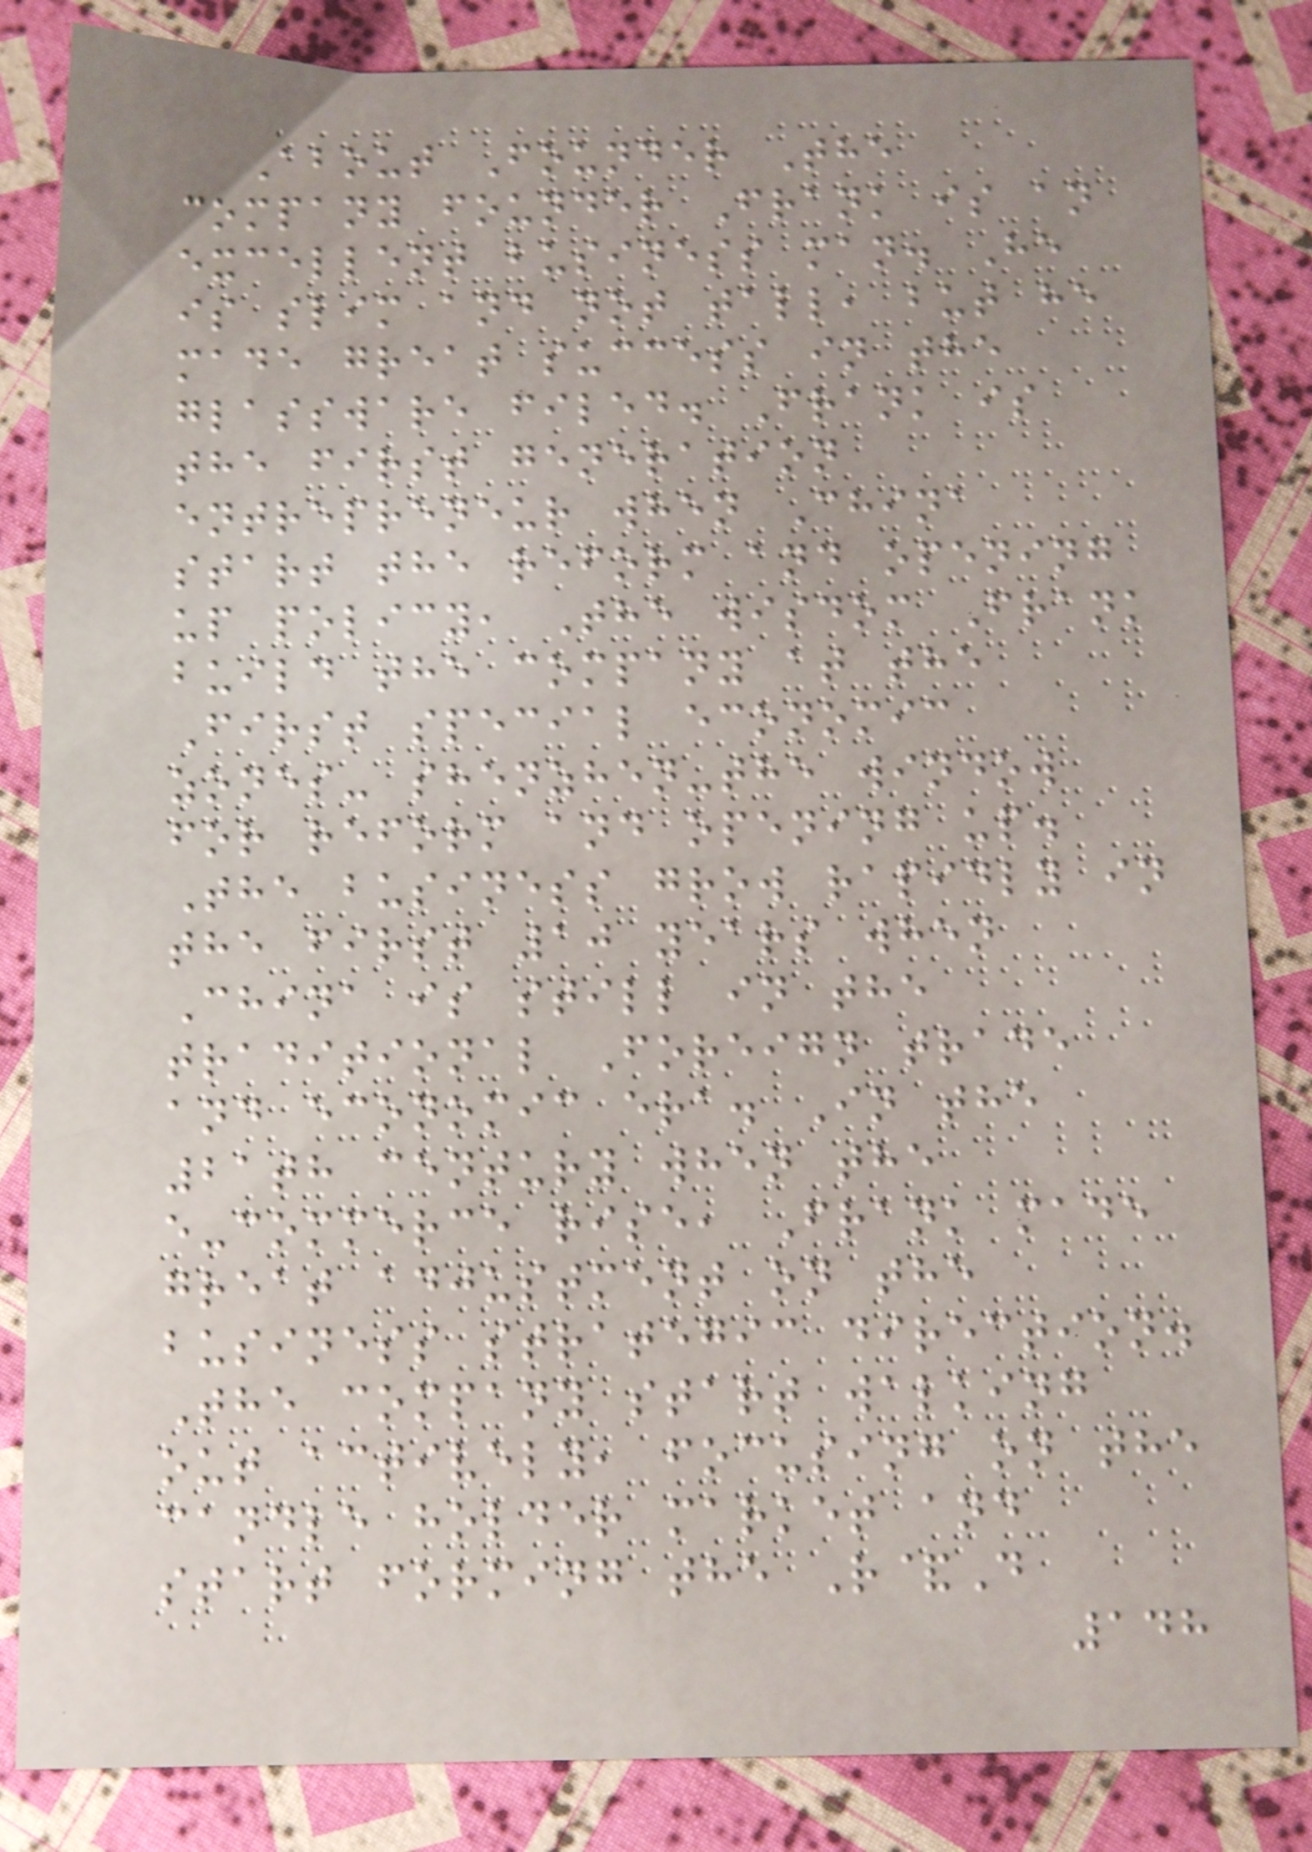About Founder The
company founder Frank is an
excellent business man. He
is slim and not tall, but he
made great success in the
glassware filed. Frank is
the first generation
entrepreneur when China
start the reform and opening
up policy, The wisdom Frank
build the company at the
First special economic
zones- shenzhen-the window
for reform and opening up.
The business grow rapidly in
the first 10 years when
China is still in the
traditional Foreign trade
and economic era. In the
21th century when the
e-commerce rise, Frank made
great adjustment on the
business strategic direction.
The company start walking
out actively, focusing on the
candle holder market and
start forming the R&D
148
